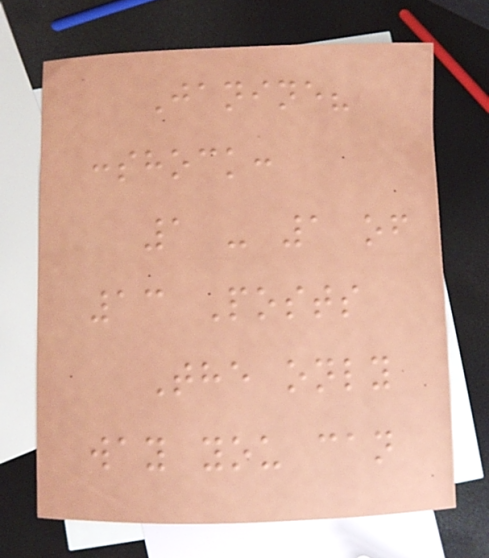Janine?
:shock:
1 - 1 of
13 Posts
The only
way you can
